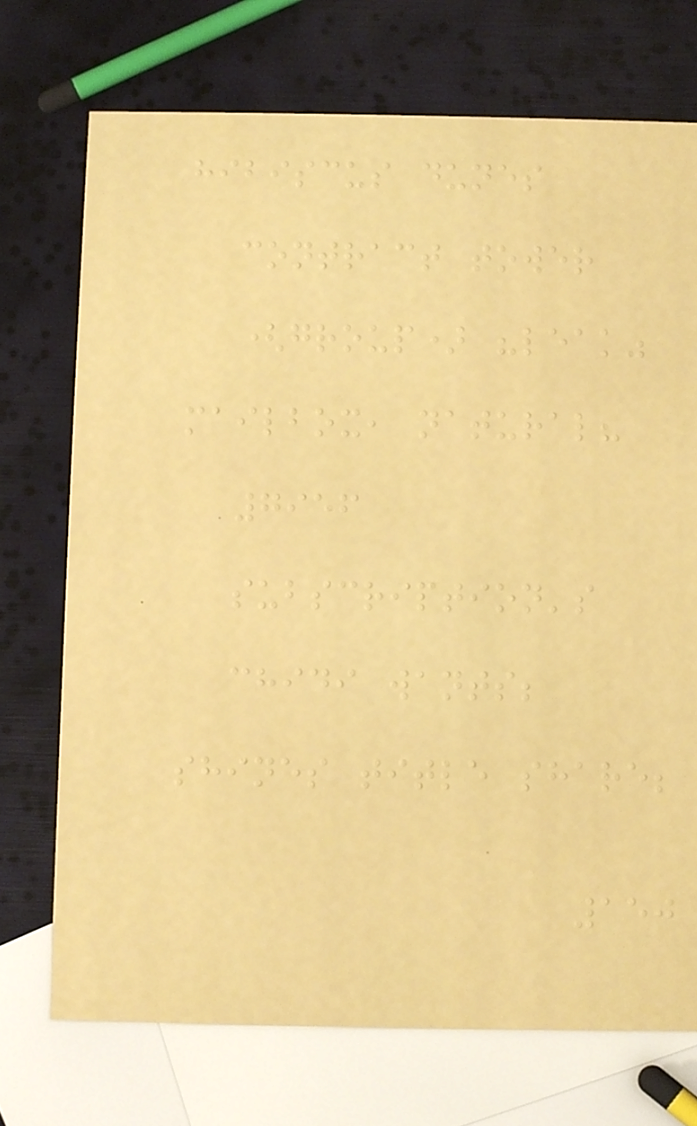hibiscus dunes
contract tower
(group) "leak"
mailbox, natural?
7956
subscription's
chidi wants;
shines title share;
150
